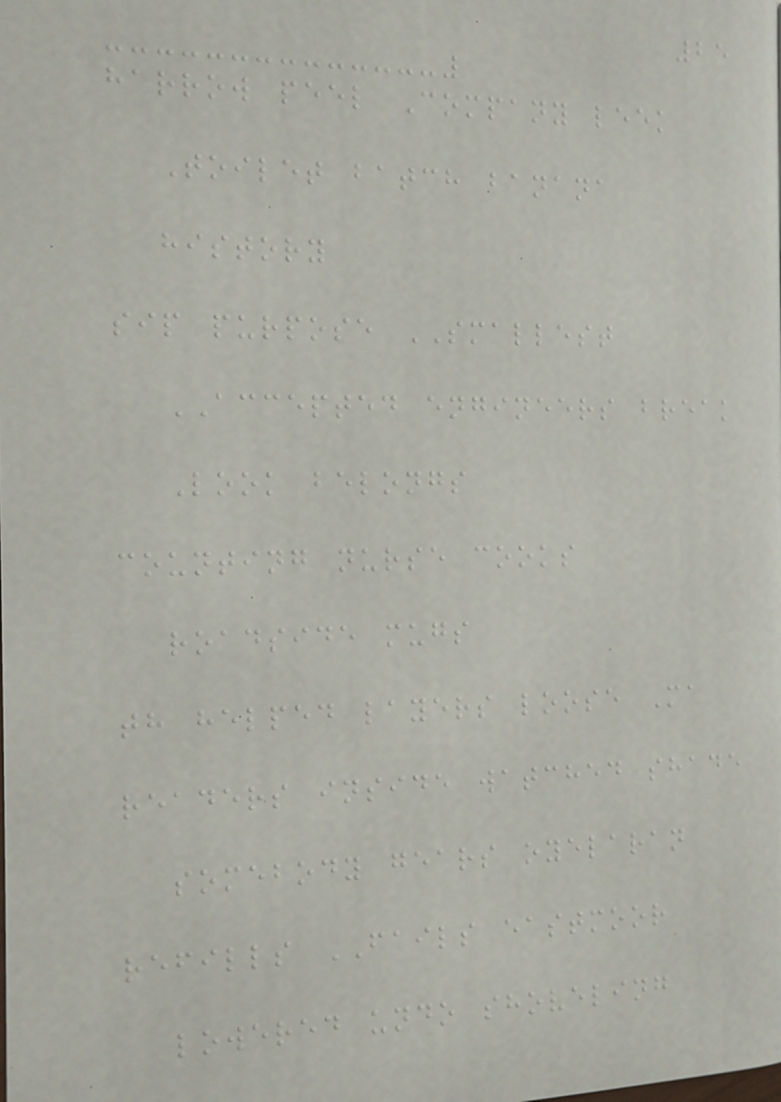25
harrow peel Company leek
Toilet batch banana
history
sip purpose SMALLEST
ACCEPTED engineers break
Look belongs
counting nurse cooks
roadside mugs
th helped layers loose Ma
readers inside watched shade
somebody gears oyelaran
refills FAILS eastmoor
lowered undo shoveling
